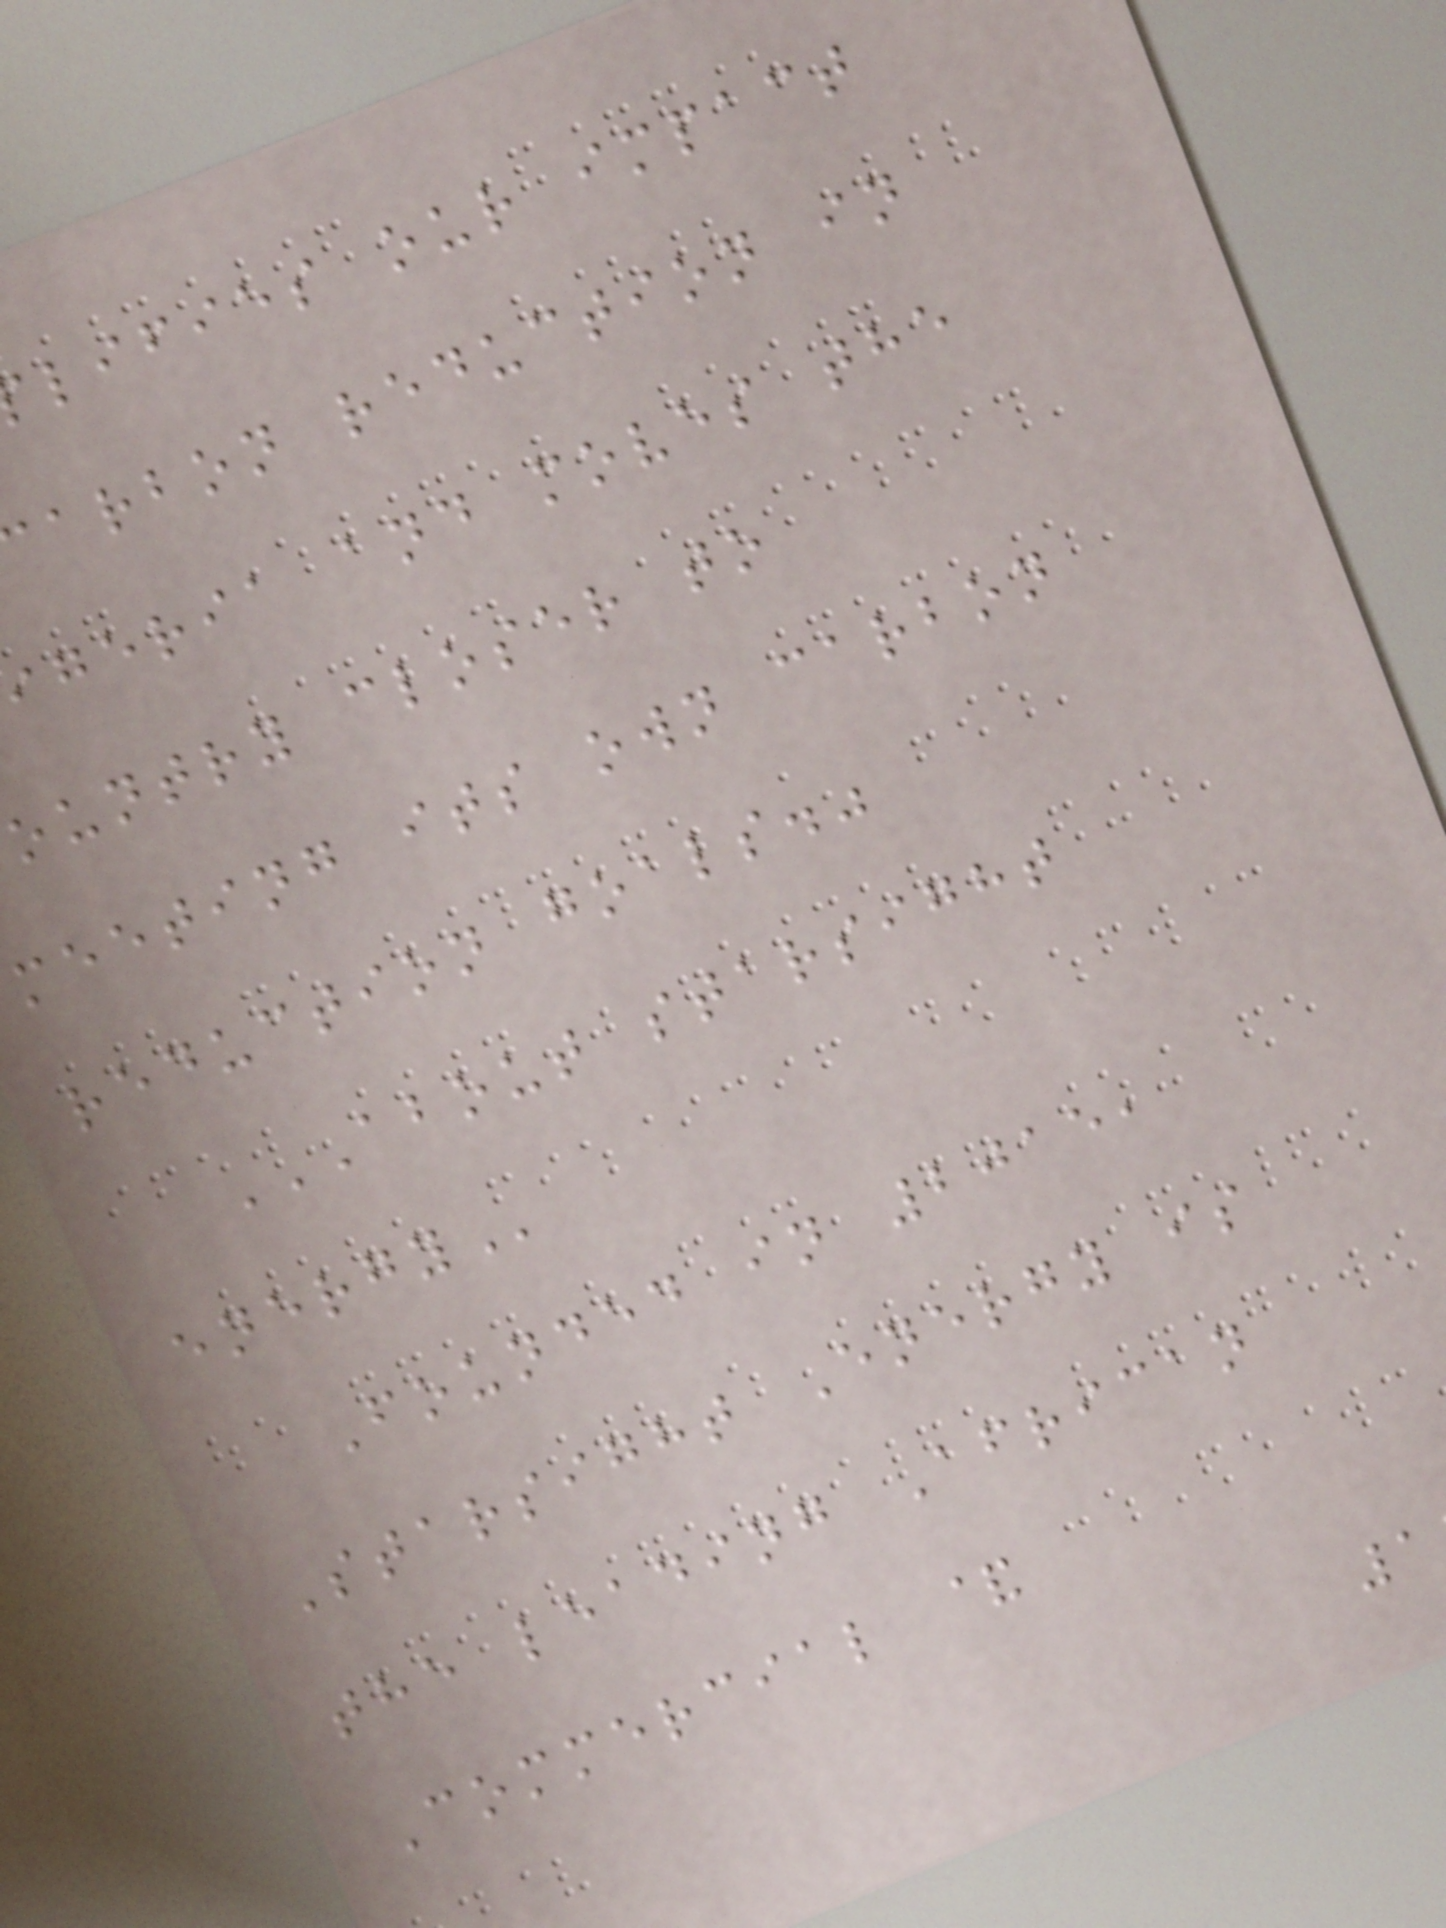lifies our impact
arbon reduction in
igeria and moves the
ountry closer to
meeting its own carbon
reduction goals."
ABOUT STARSIGHT
Founded in 2015,
Starsight Energy is
the leading African
Commercial &
